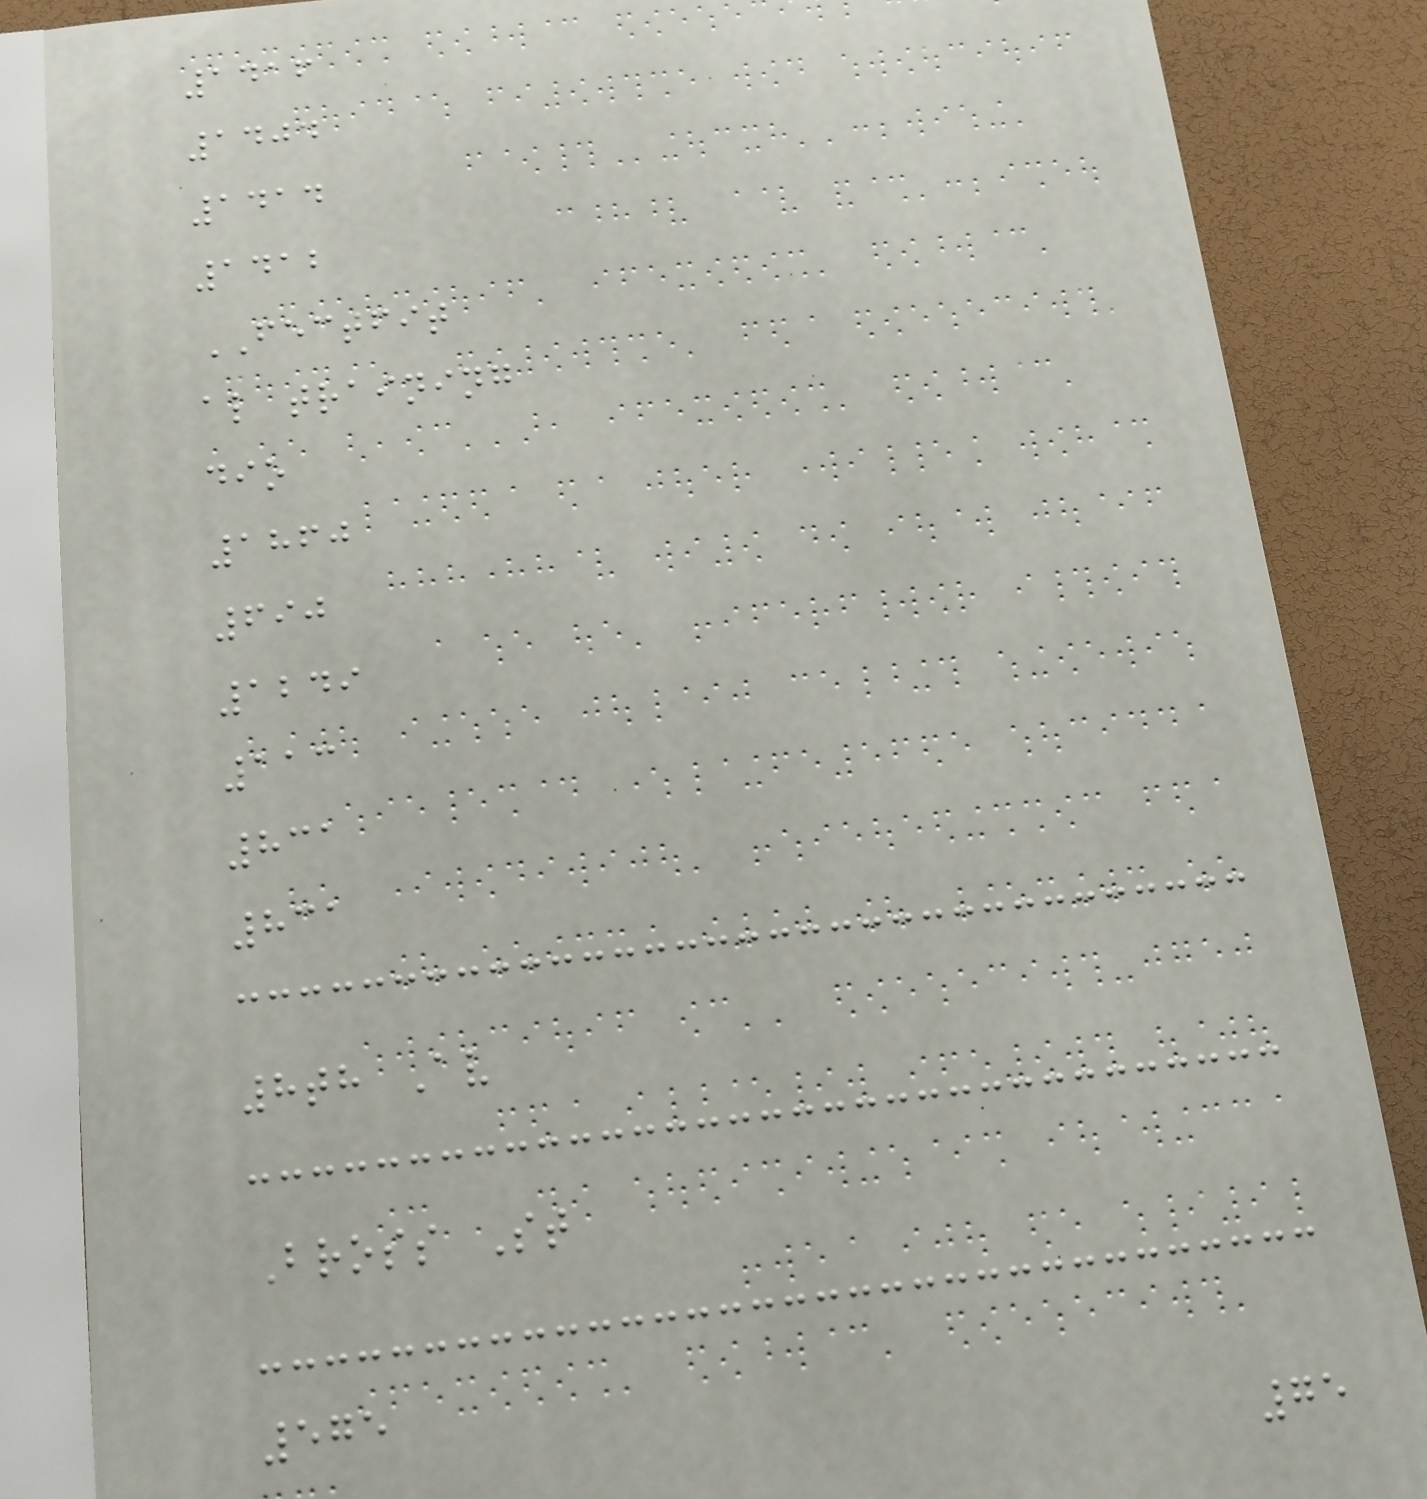1416
1404
1414
1412
FECTFIT
al training
dio
1860
690
1249
113
831
831
8th Av
Bross St
575
75
